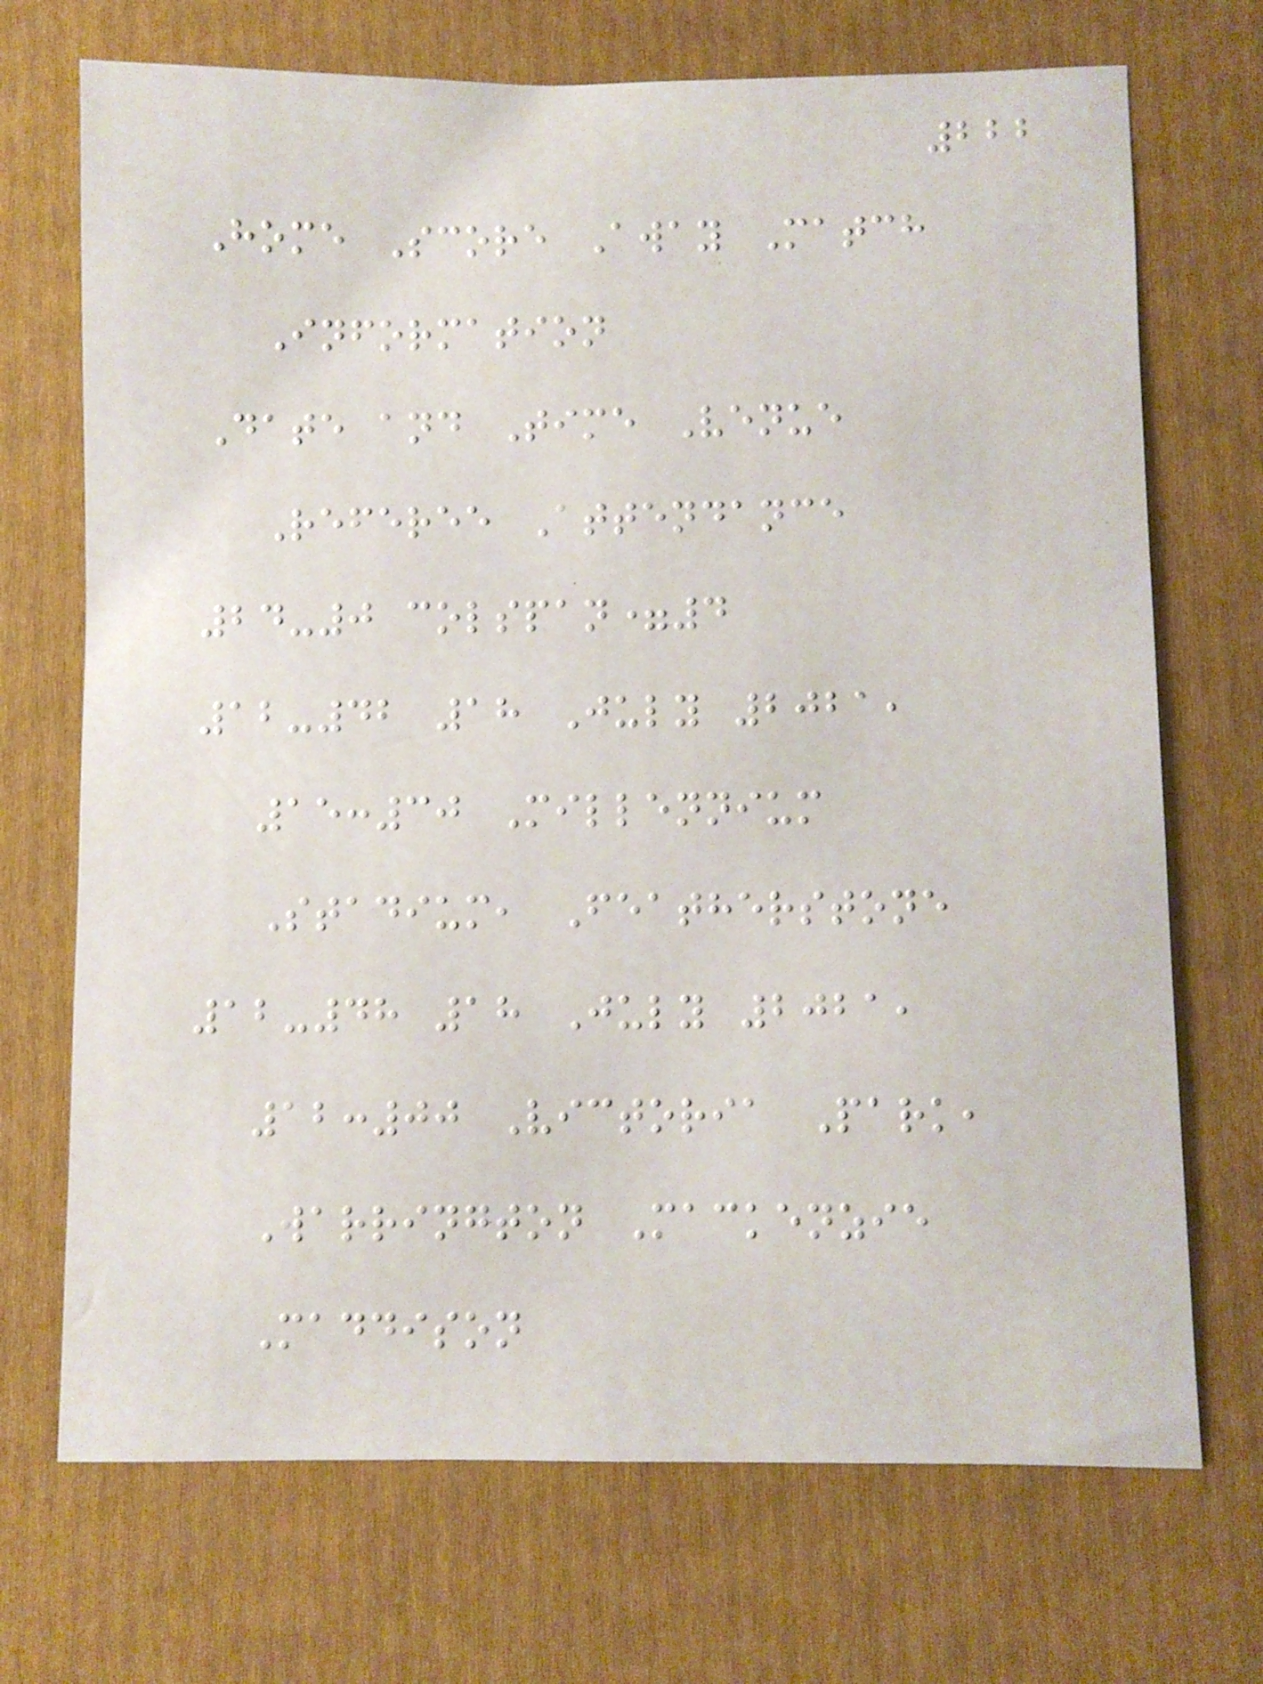222
Home Score Away Match
Information
Date and Time Venue
Referee Attendance
24-0 colspan=4
12-42 18 July 2021,
15:30 Millennium
Stadium, Featherstone
12-48 18 July 2021,
12:00 Victoria Park,
Warrington Mackenzie
Maddison
